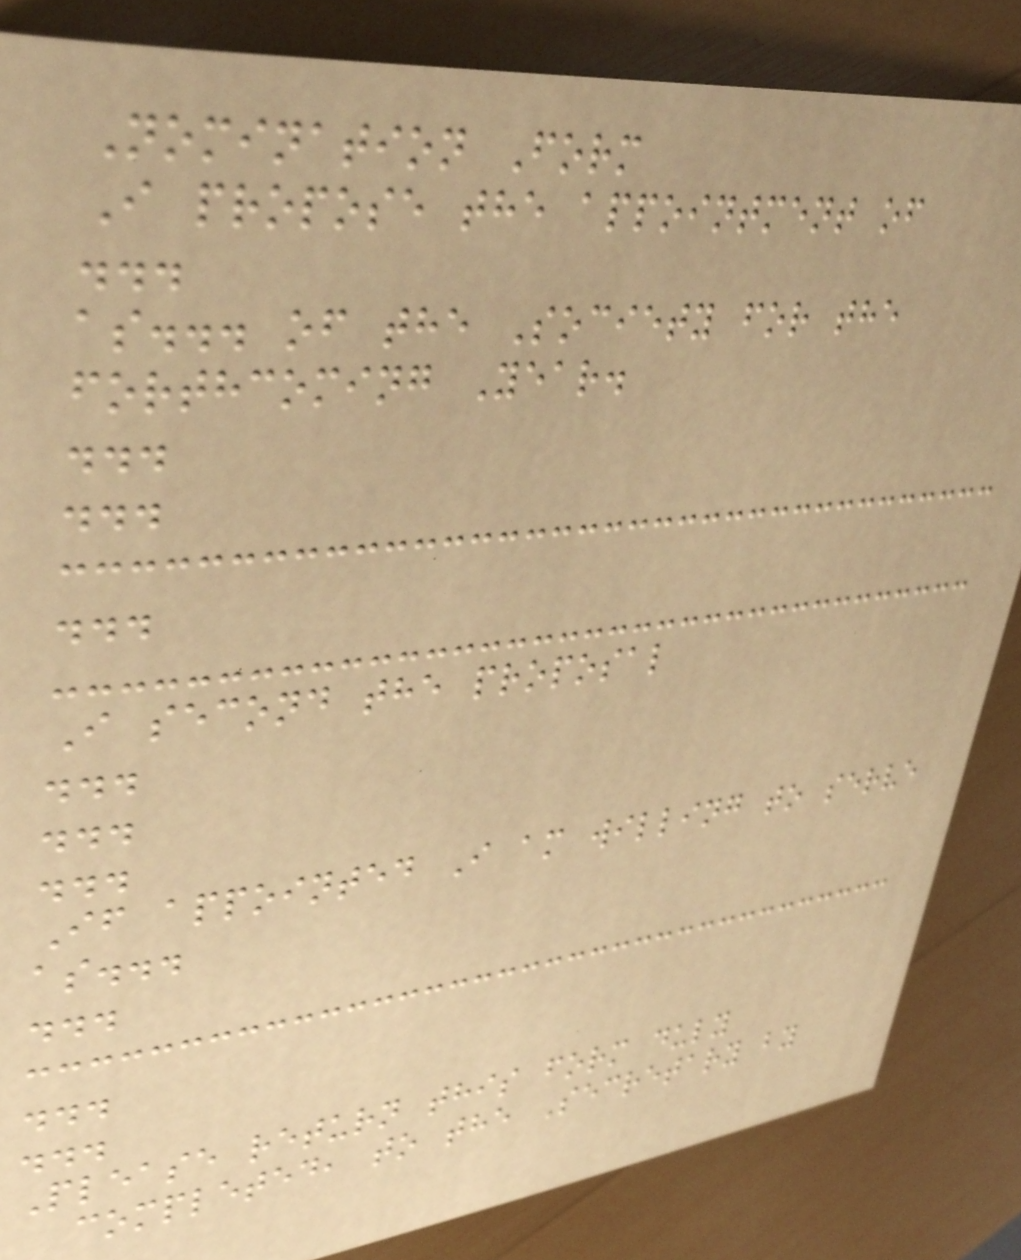Nomination Form
I propose the appointment of
...
as... of the Society for the
forthcoming Year.
...
...
...
I second the proposal
...
...
...
If appointed I am willing to serve
as...
...
...
...
Please return this form duly
completed, to the Secretary by
